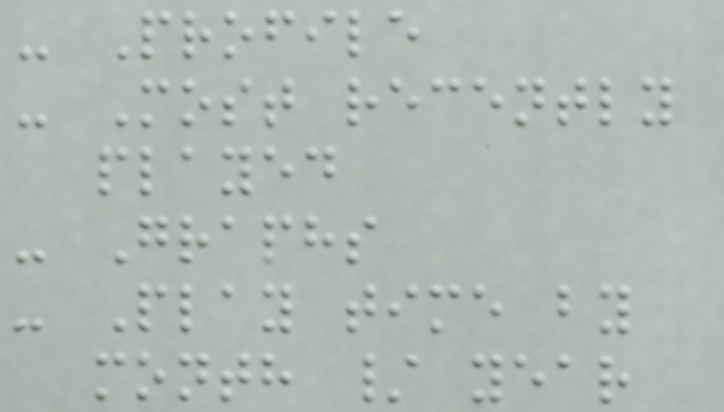- Profile
- Most recently
played
- Graphs
- Play time by
month / year
